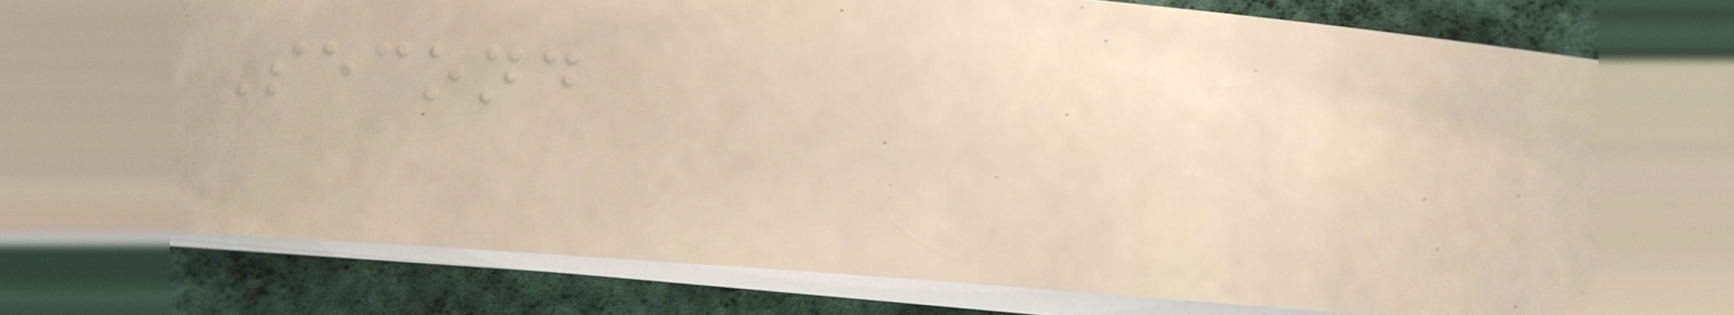Second
